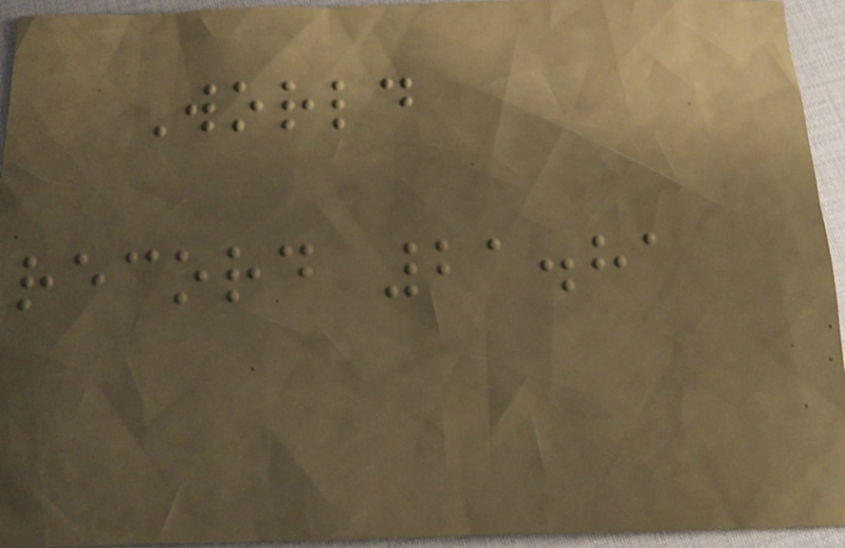World
record 21.81
